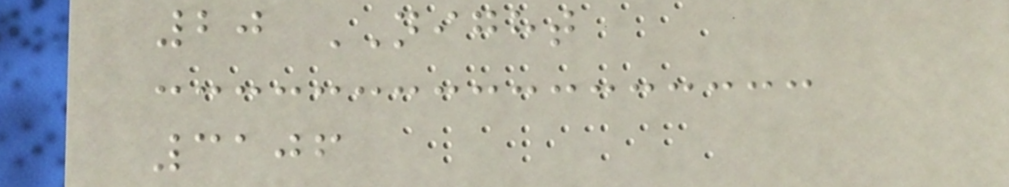20 NIGHT
3106
